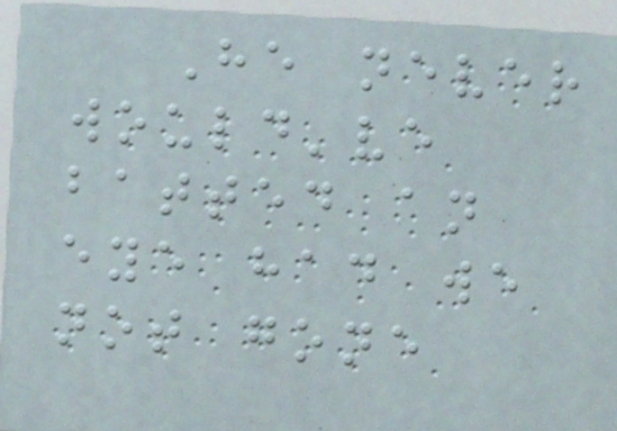He never
would've
batted an
eye had we
not gone
